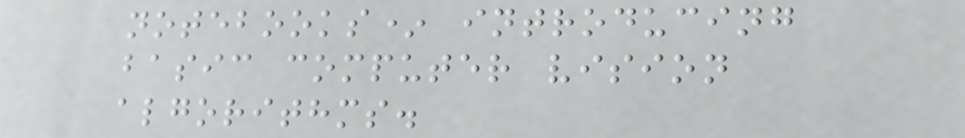notebooks* introducing
basic computer vision
algorithms.
